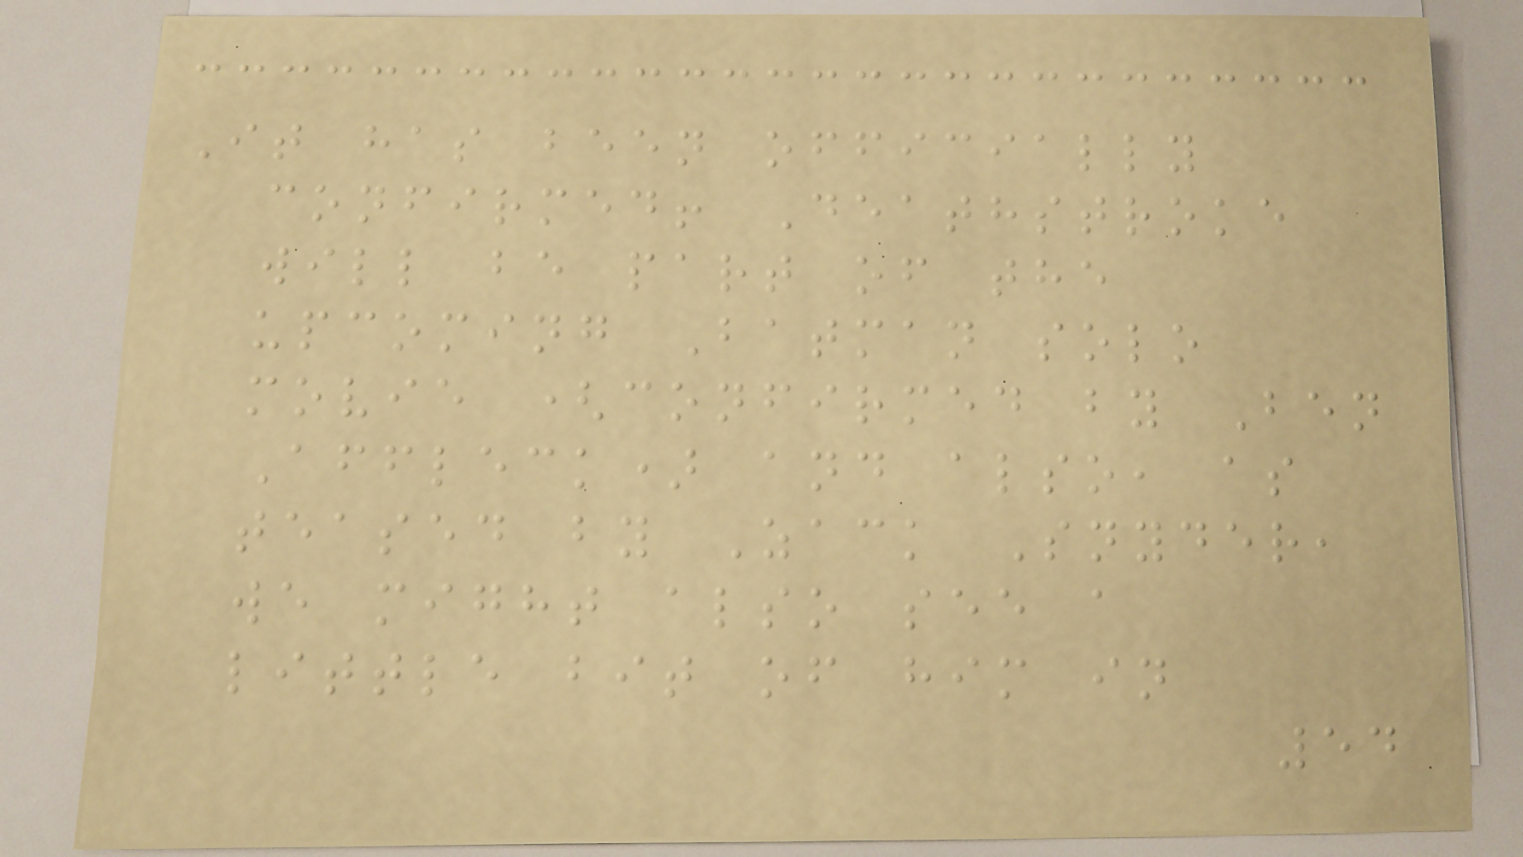It has been officially
confirmed! Deathstroke
will be part of the
upcoming Batman solo
movie (confirmed by Ben
Affleck) and also, as
teased by Zack Snyder,
we might also see a
little bit of him in
54
